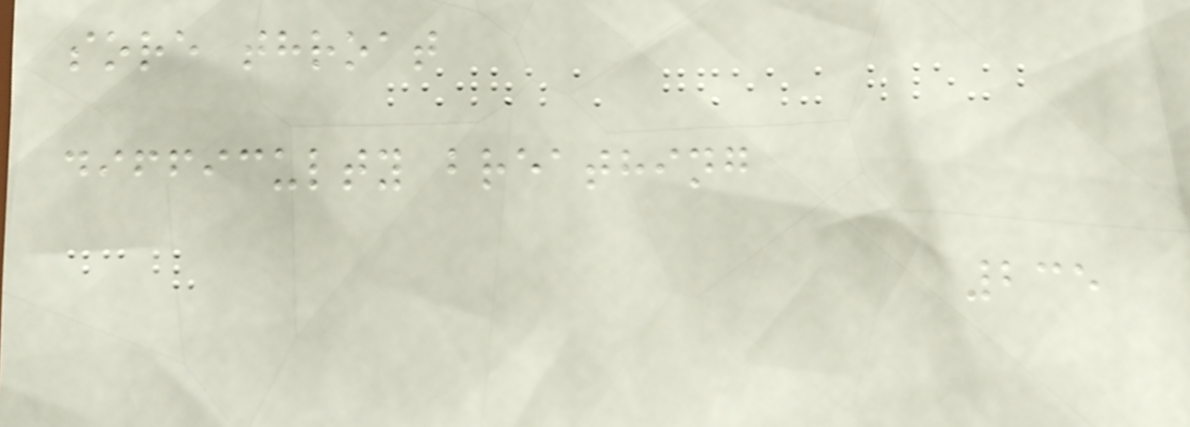sore throat
difficulty breathing
235
